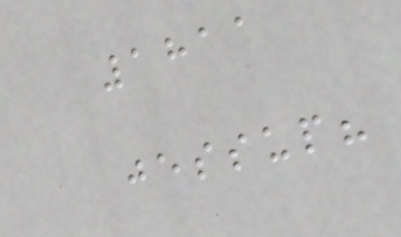1811
jessup?
